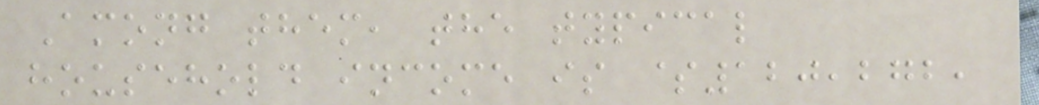Among them, the typical
household income is $120,272,
